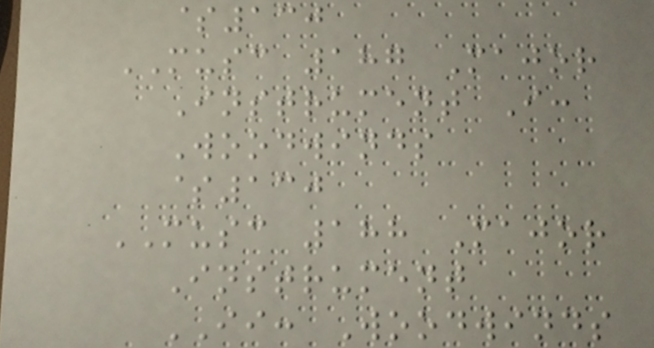$130
MUSC 187 Major
Instrument I:
Woodwinds
$130
MUSC 188 Major
Instrument
II: Woodwinds
